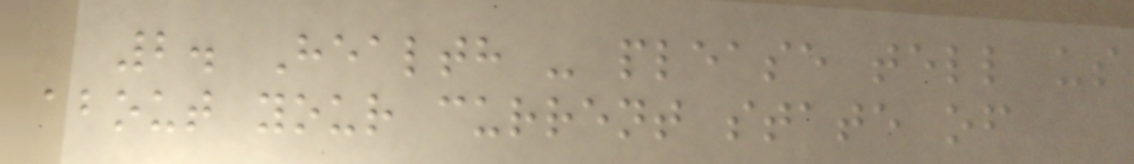2. Health - please tell us
about your current state of
